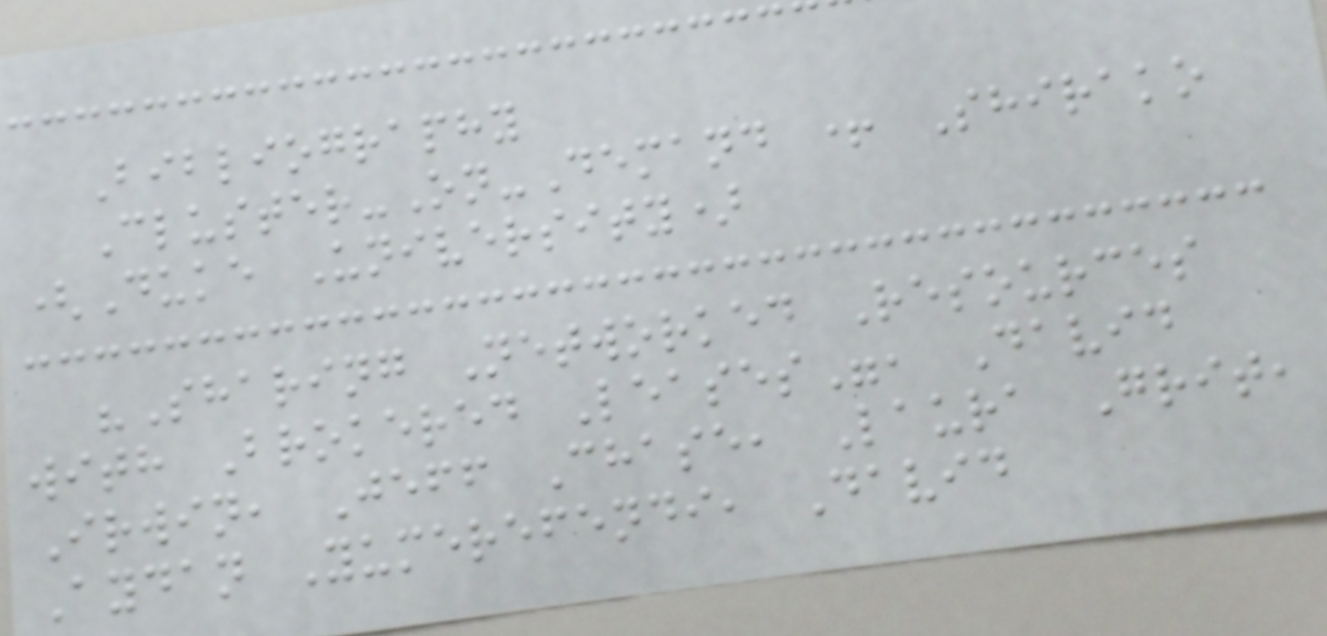Bibliography
Cluster-On-Demand + Shirako
(Duke University)
"Sharing Networked Resources
with Brokered Leases", David
Irwin, Jeff Chase, Laura Grit,
Aydan Yumerefendi, David
